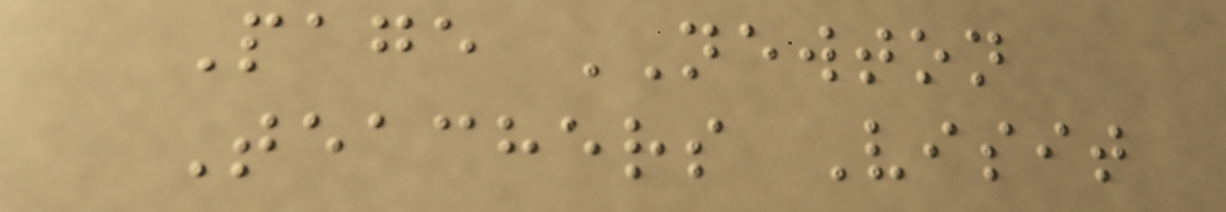Page NEWTON
Teachers Visit
